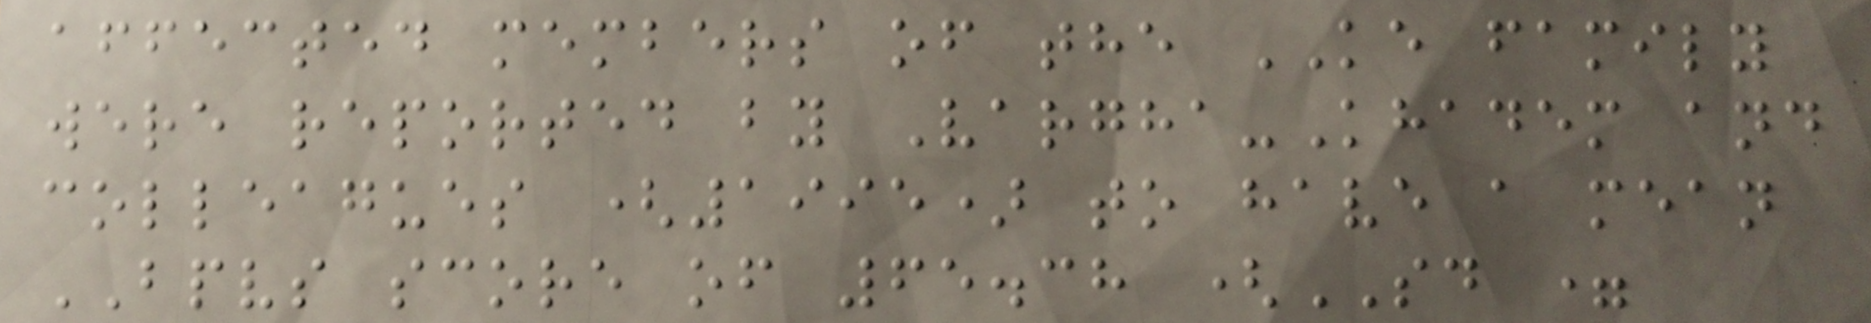affected members of the KE family
were reported by Vargha-Khadem and
colleagues (1995) to have a mean
BPVS score of 65.38 (SD =
